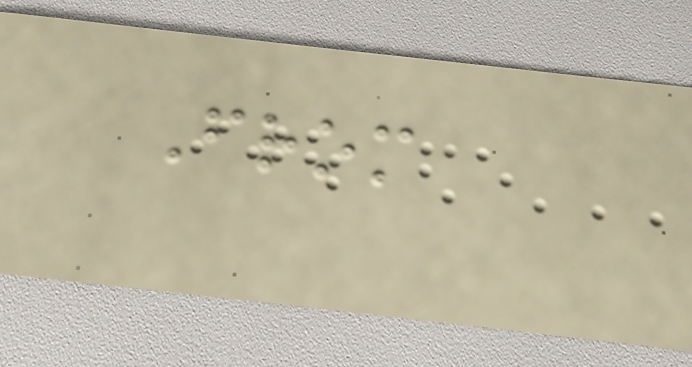From
